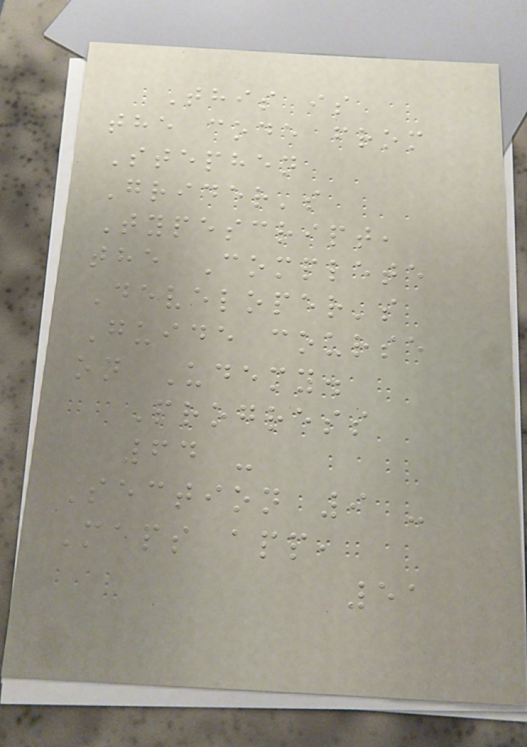This is
the code from
Stephen
Grider's
Typescript,
the Complete
Developer's
Guide course
on Udemy.
Progress
64 -
Section 9 -
Maps app,
51
